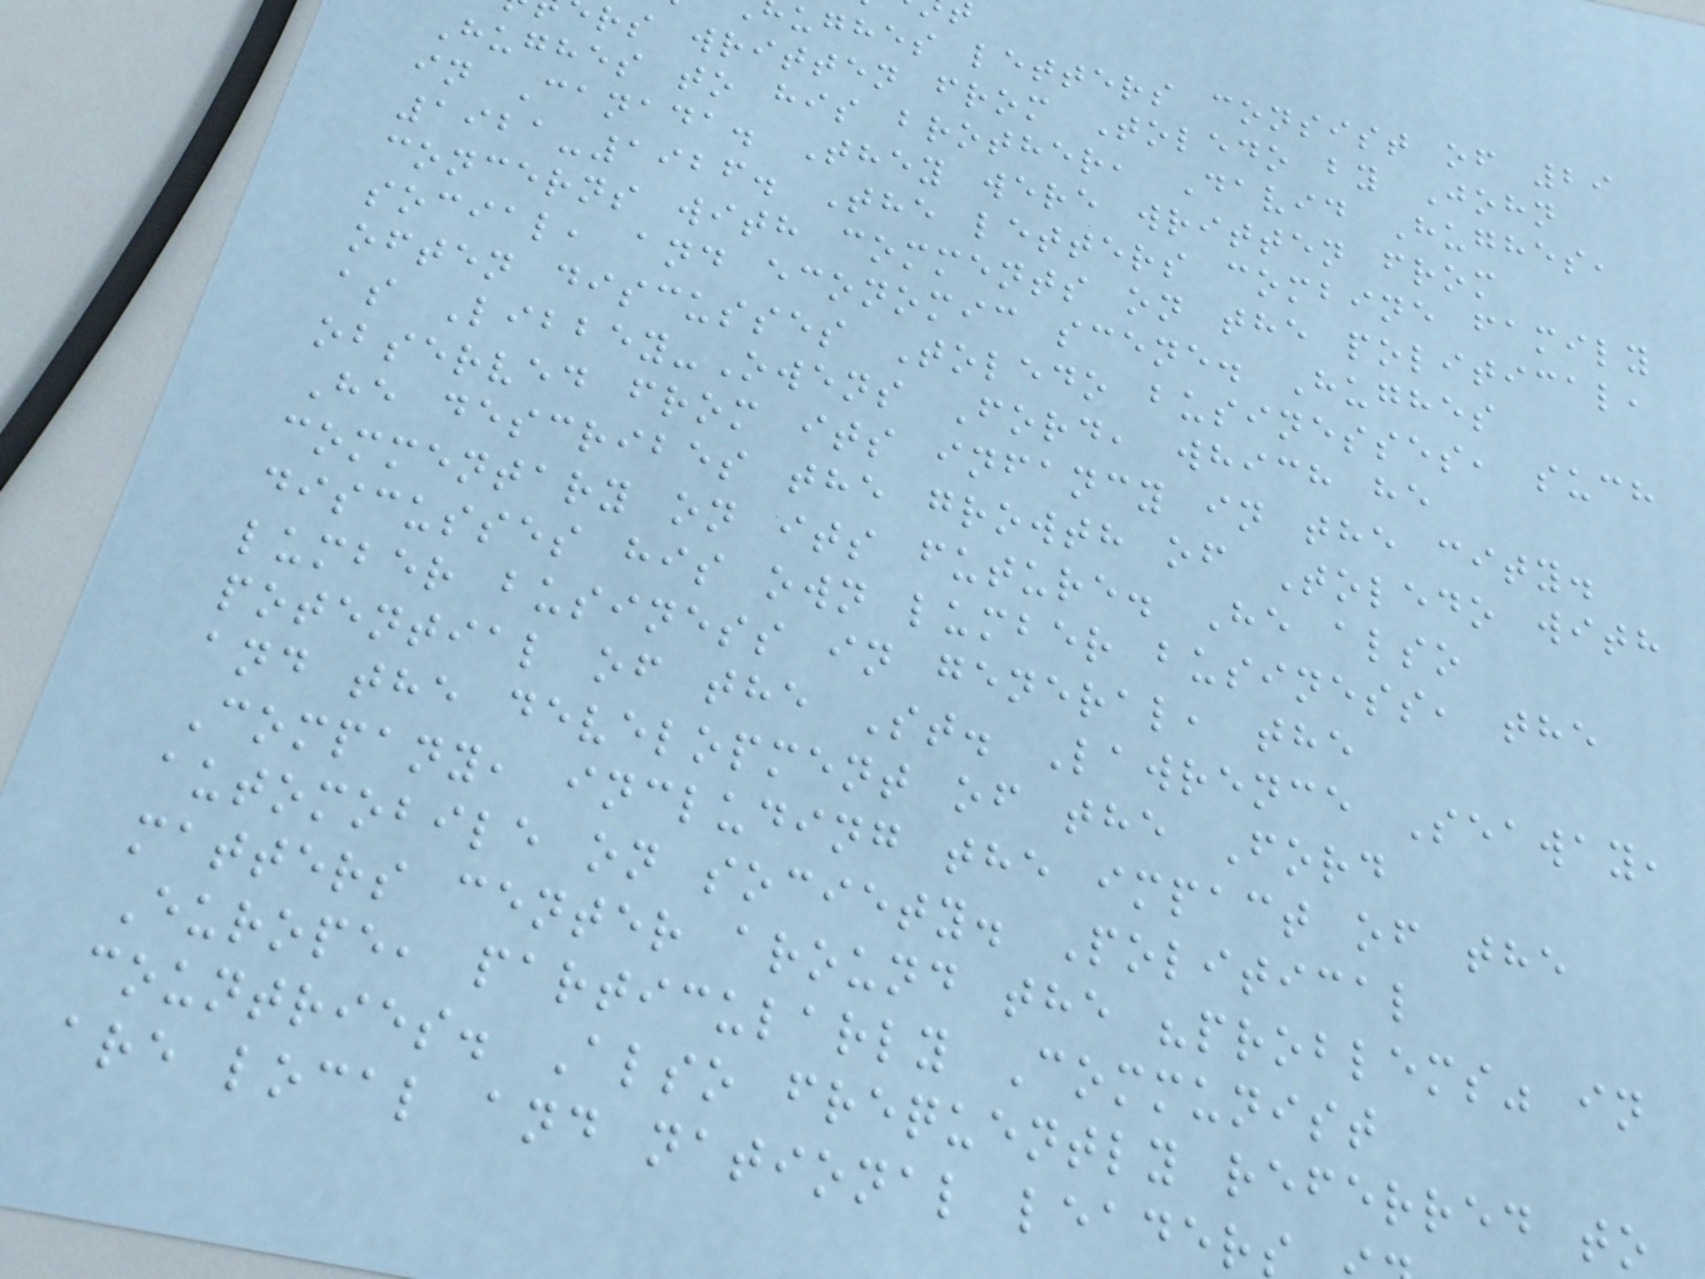ughes letters consist of 29
rs written from Toledo by John
Hughes to his brother, David Hughes,
in Canada. They were written from
1921-1926. The letters combine family
concerns with comments on the political,
social, and economic scene. Hughes
often discusses Toledo businesses, such
as Libbey-Owens Ford, which he
observed from its infancy in the city.
He describes the growth of Toledo with
commentary on its future. He also
discusses his own lumber business, the
lumber business in general, the
potential of the St. Lawrence Seaway,
and the development of the Ford
Company, including the impact of the
automobile on society. Political
matters center around the "problems" in
Europe, particularly Communist
countries. Also frequently referred to
are local and national leader
